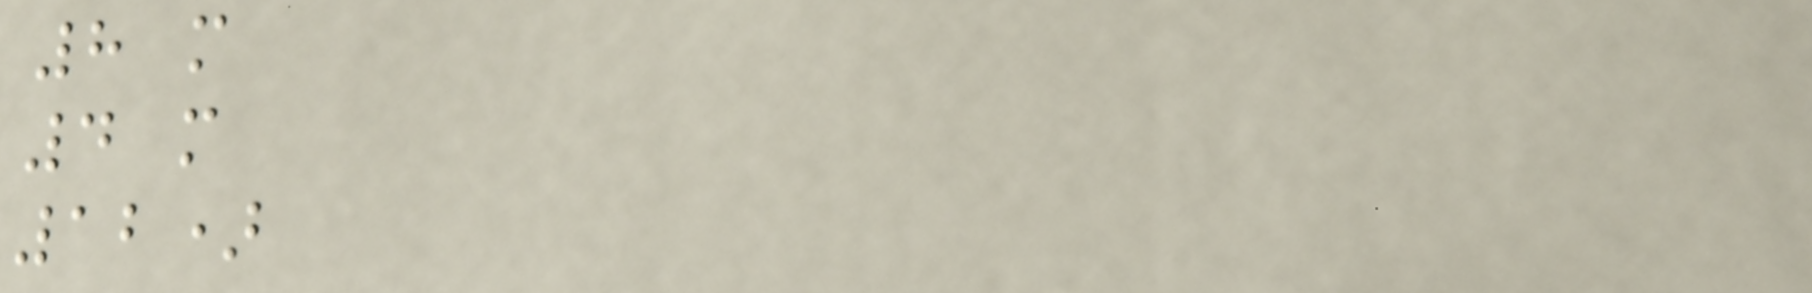8 m
4 m
12)
